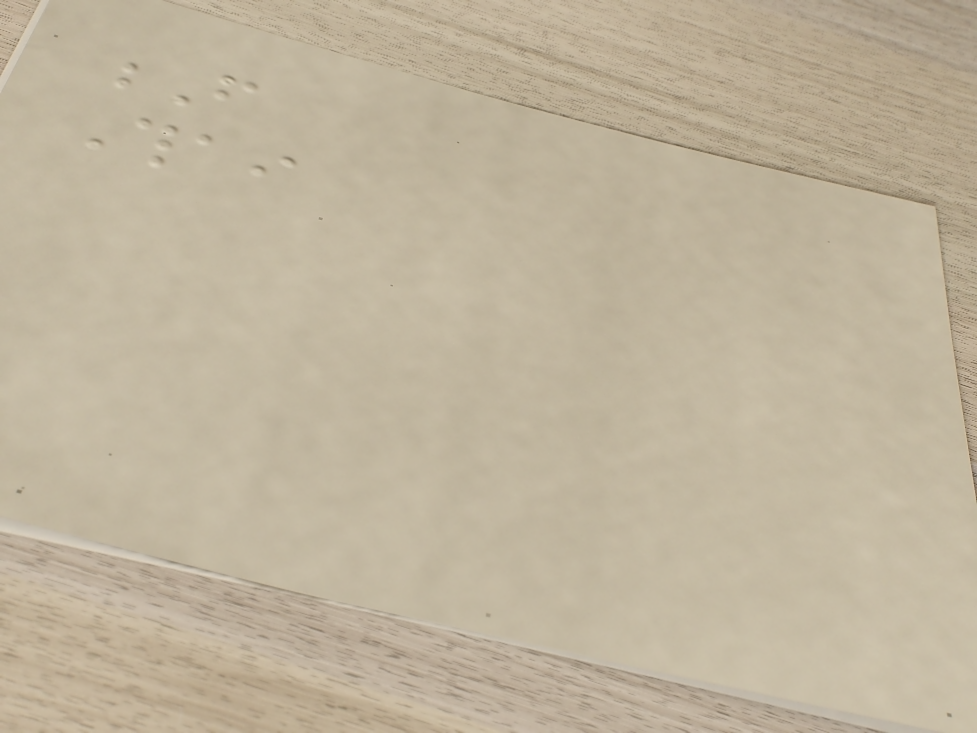F
Thai
